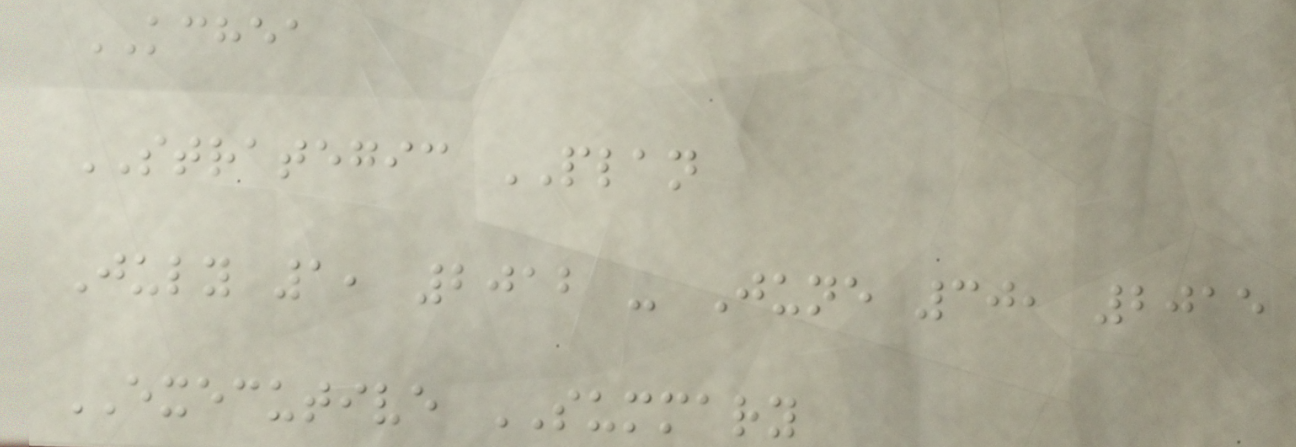KCHEA
STRATEGIC PLAN
July 1, 2012 - June 30, 2015
EXECUTIVE SUMMARY
